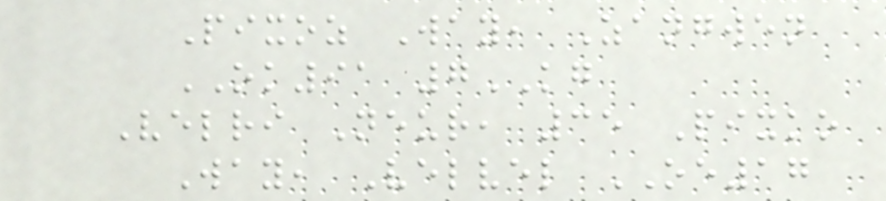Pixoz Way, Zangwen
OK91 7KG
Velri Neur, 35 Pixko
Way, Velvel OE17
